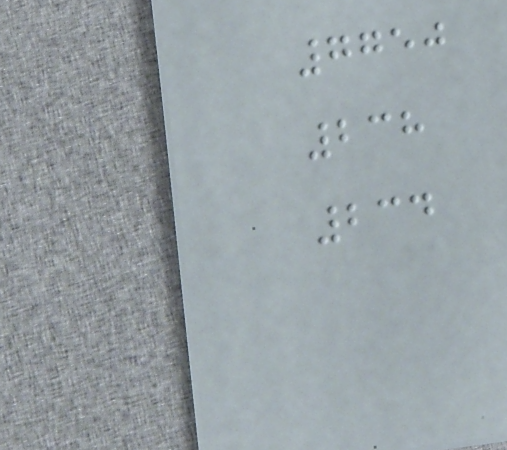7750
238
234
